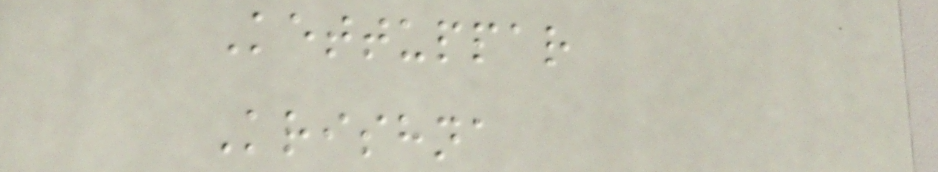Kettuppar
Krishna
